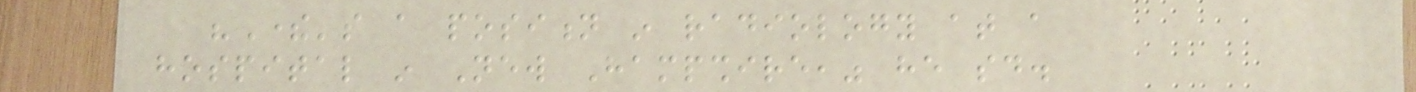"There's a position in radiology at a
hospital in New Hampshire," he said.
